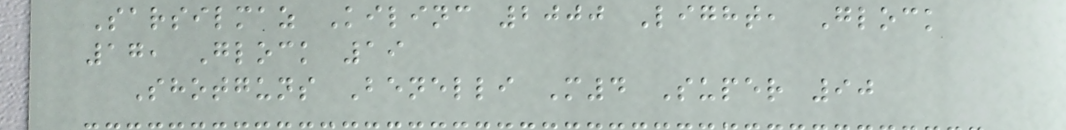Sarsilmaz Kilinc 2000 Light, Glock
17, Glock 19
Shotguns Benelli M4 Super 90
